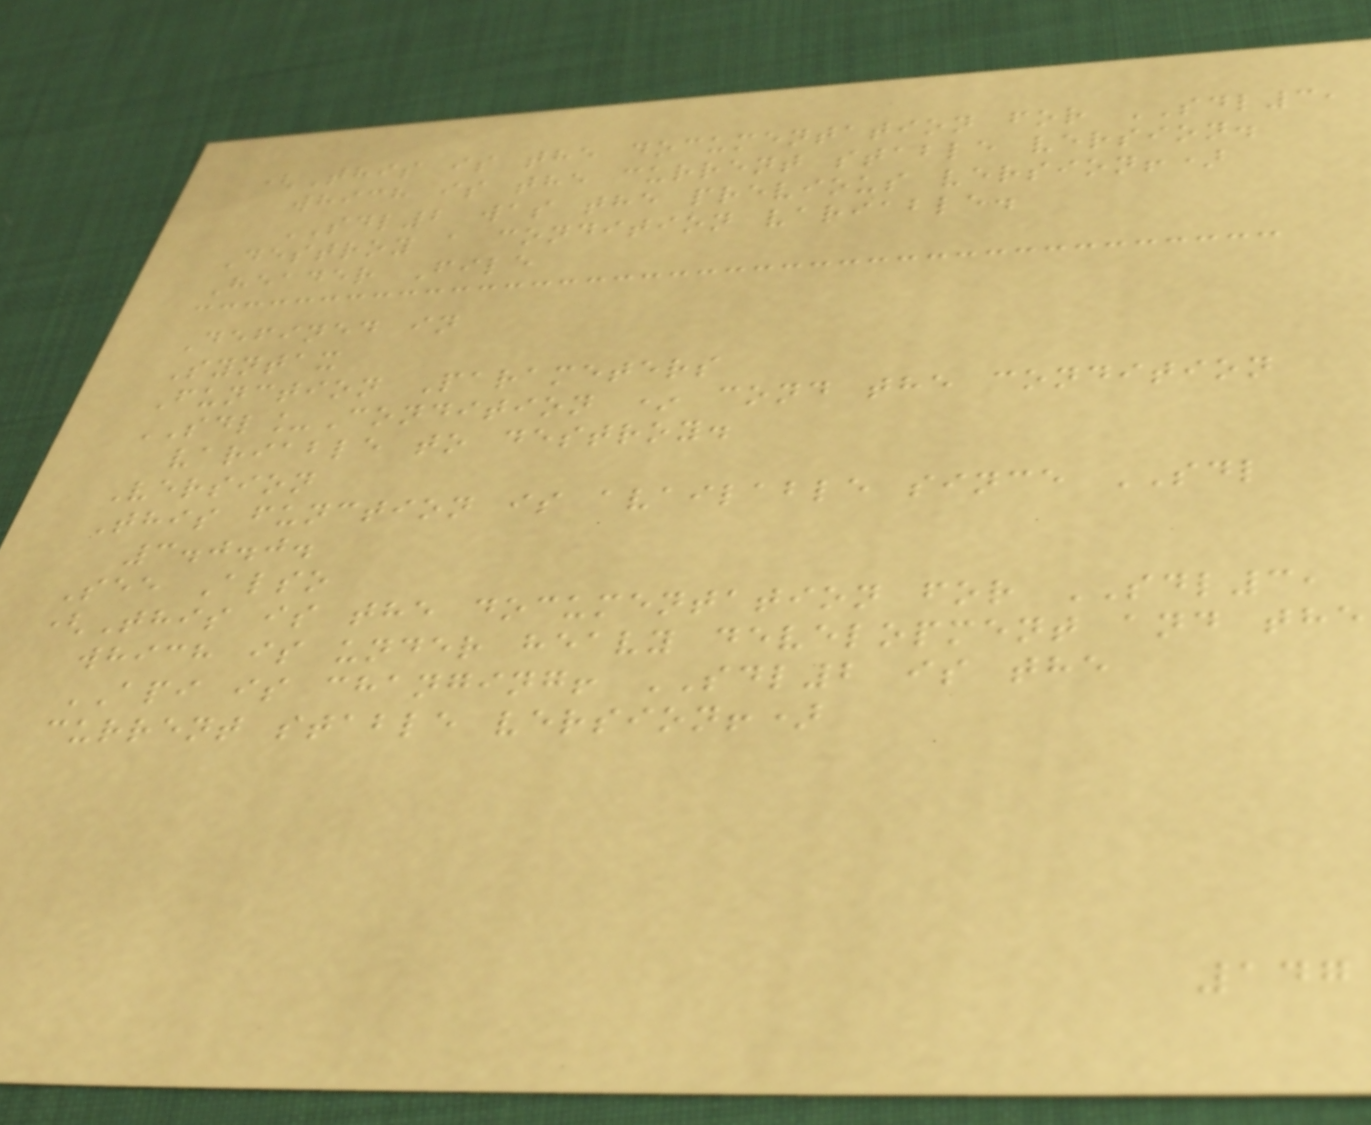(This is the documentation for SDL3,
which is the current stable version.
SDL2 was the previous version!)
Destroy a condition variable.
Header File
Defined in
Syntax
Function Parameters
SDL_Condition * cond the condition
variable to destroy.
Version
This function is available since SDL
3.0.0.
See Also
(This is the documentation for SDL3,
which is under heavy development and the
API is changing! SDL2 is the
current stable version!)
147
